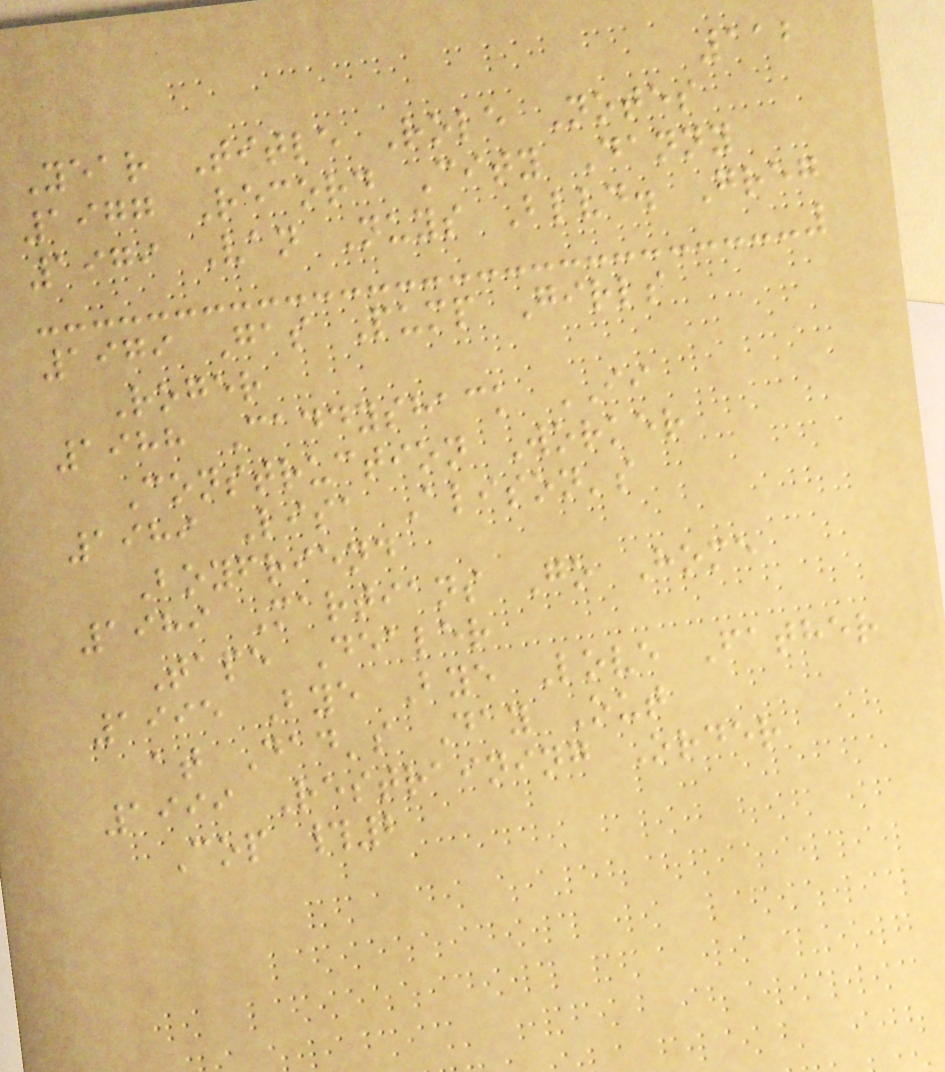112
Year Title Role Notes
1977 Record City Danny
1979 Van Nuys Blvd. Greg
1979 Gas Pump Girls
Roger
1988 Caddyshack II
Construction Worker
1989 Lisa Alison's
Boyfriend
1989 Martians Go Home
Tape Dealer
1995 Bye Bye Love Father
at Dad's Day Out
1999 Restraining Order
Cop #2
